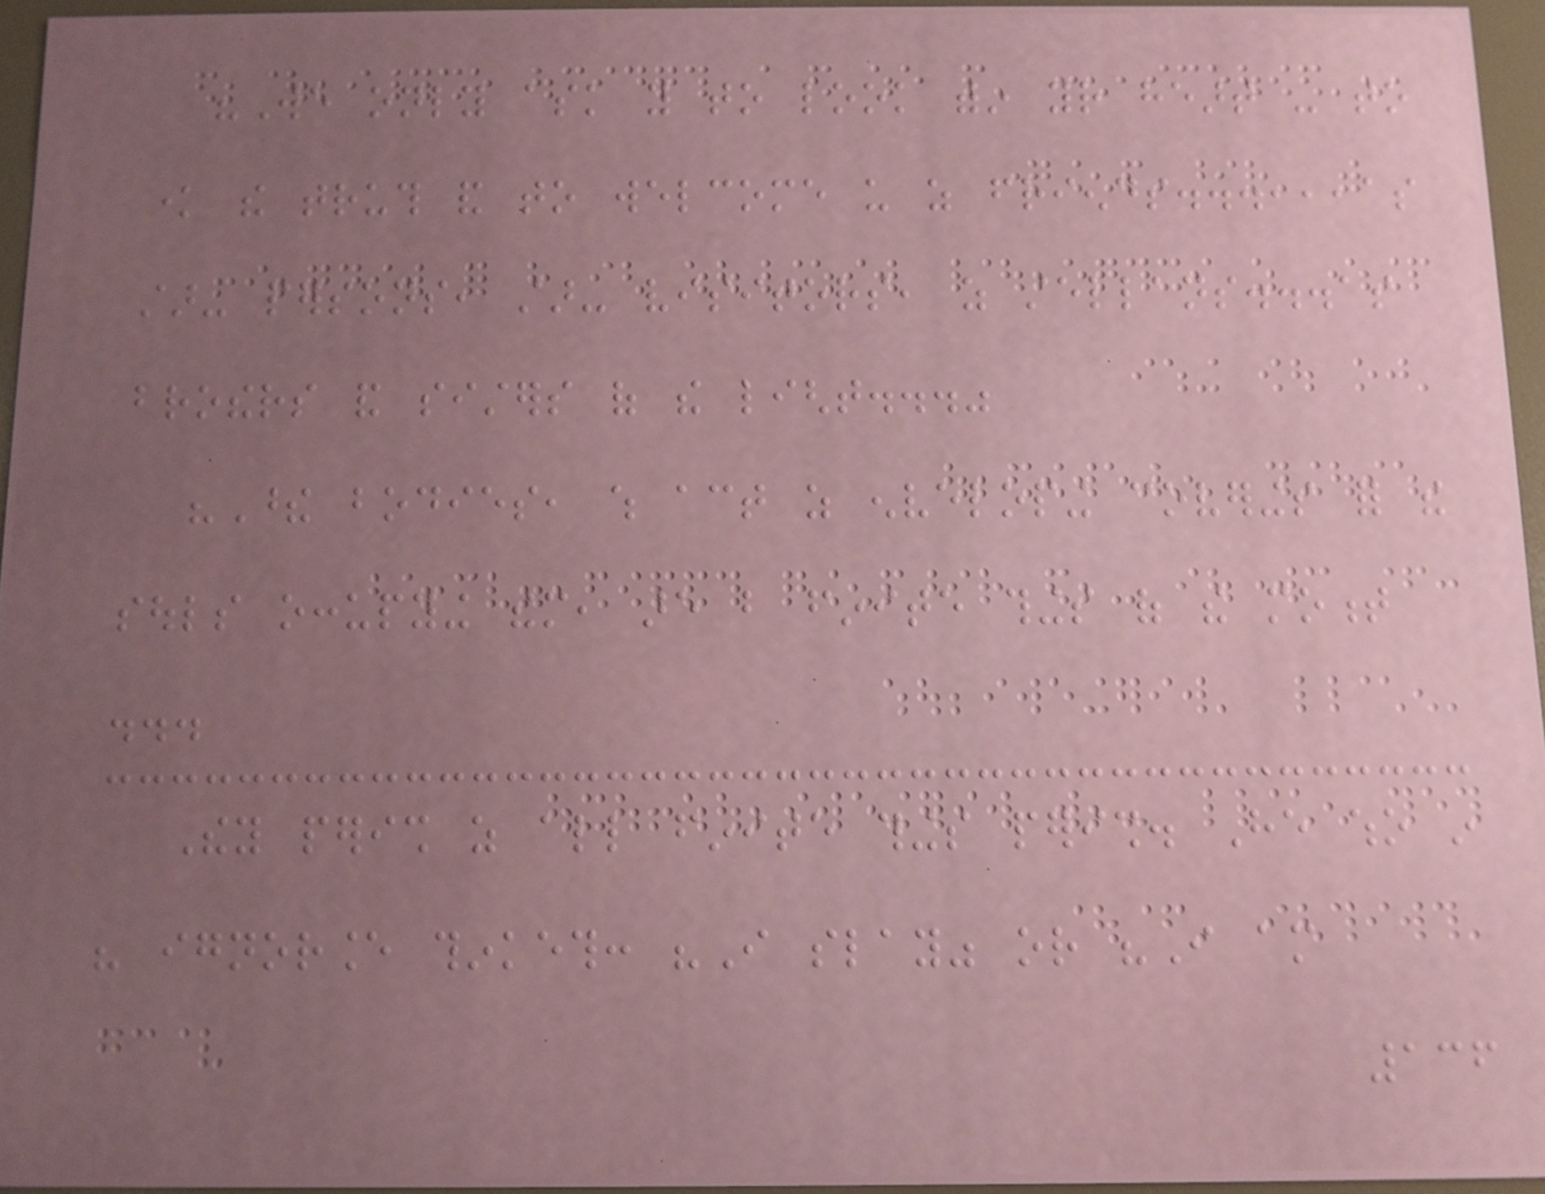"We only ask you to look within your heart - to
know the truth and to welcome us as friends...,,,as
star- persons, star- visitors, as stellans...as
brothers and sisters of the light..."
"These bodies, which act as enveloping coverings for the
souls occupying them, are but finite things of the moment
...
They perish as all finite things perish. He who in
his ignorance thinketh: "I slay" or "I am
136
